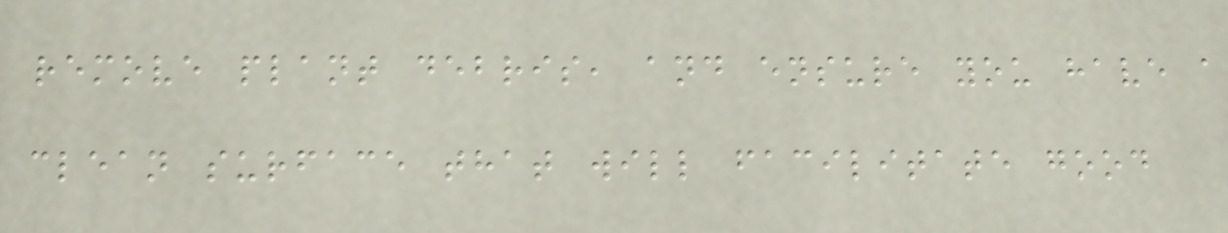remove plant debris, and ensure you have a
clean surface that will facilitate good
